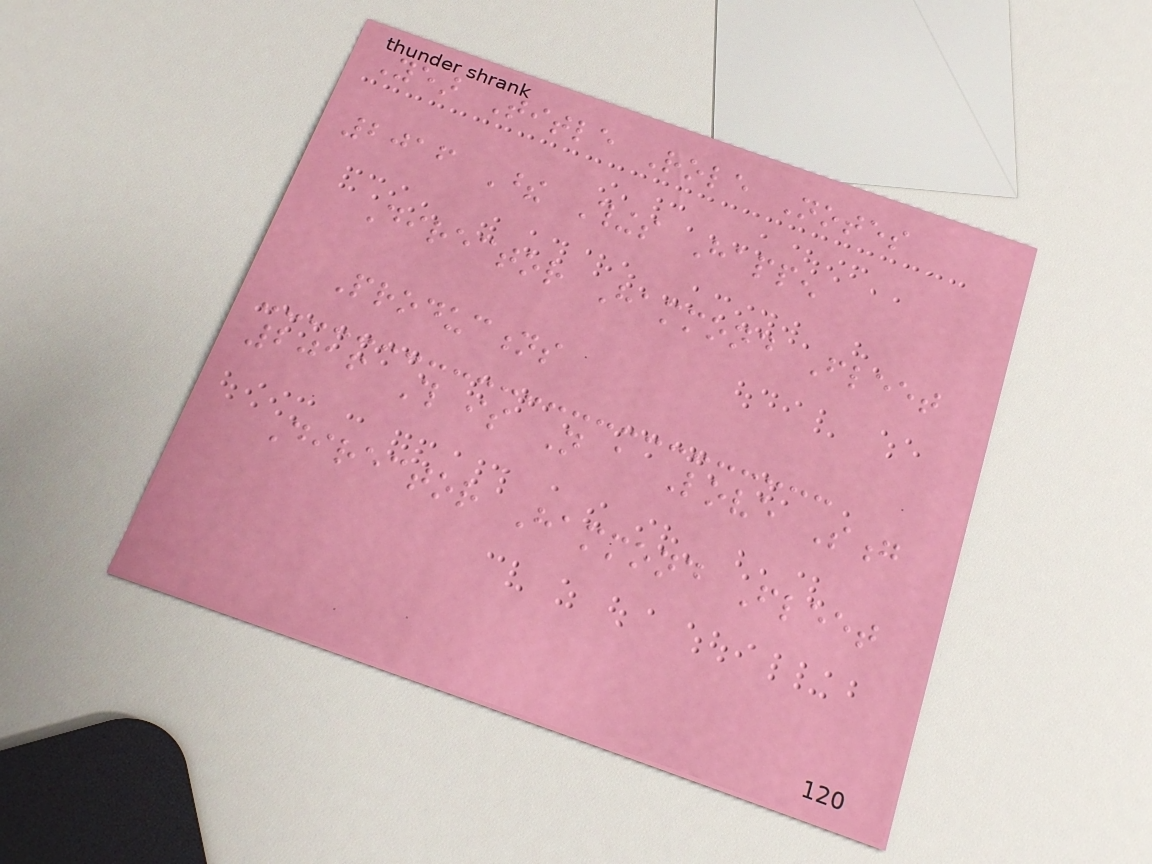Year Title Role Notes
2016 These Things Happen
Director Hammond Fleet
Productions
2016 This is Not a Love Song
Director Hammond Fleet
